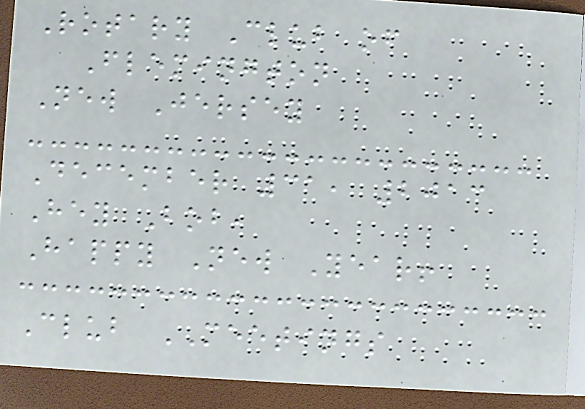Rotary Club of
Flemington
New Jersey
December 31, 2013
Hey Bob,
Happy New Year!
Club MEETINGS
